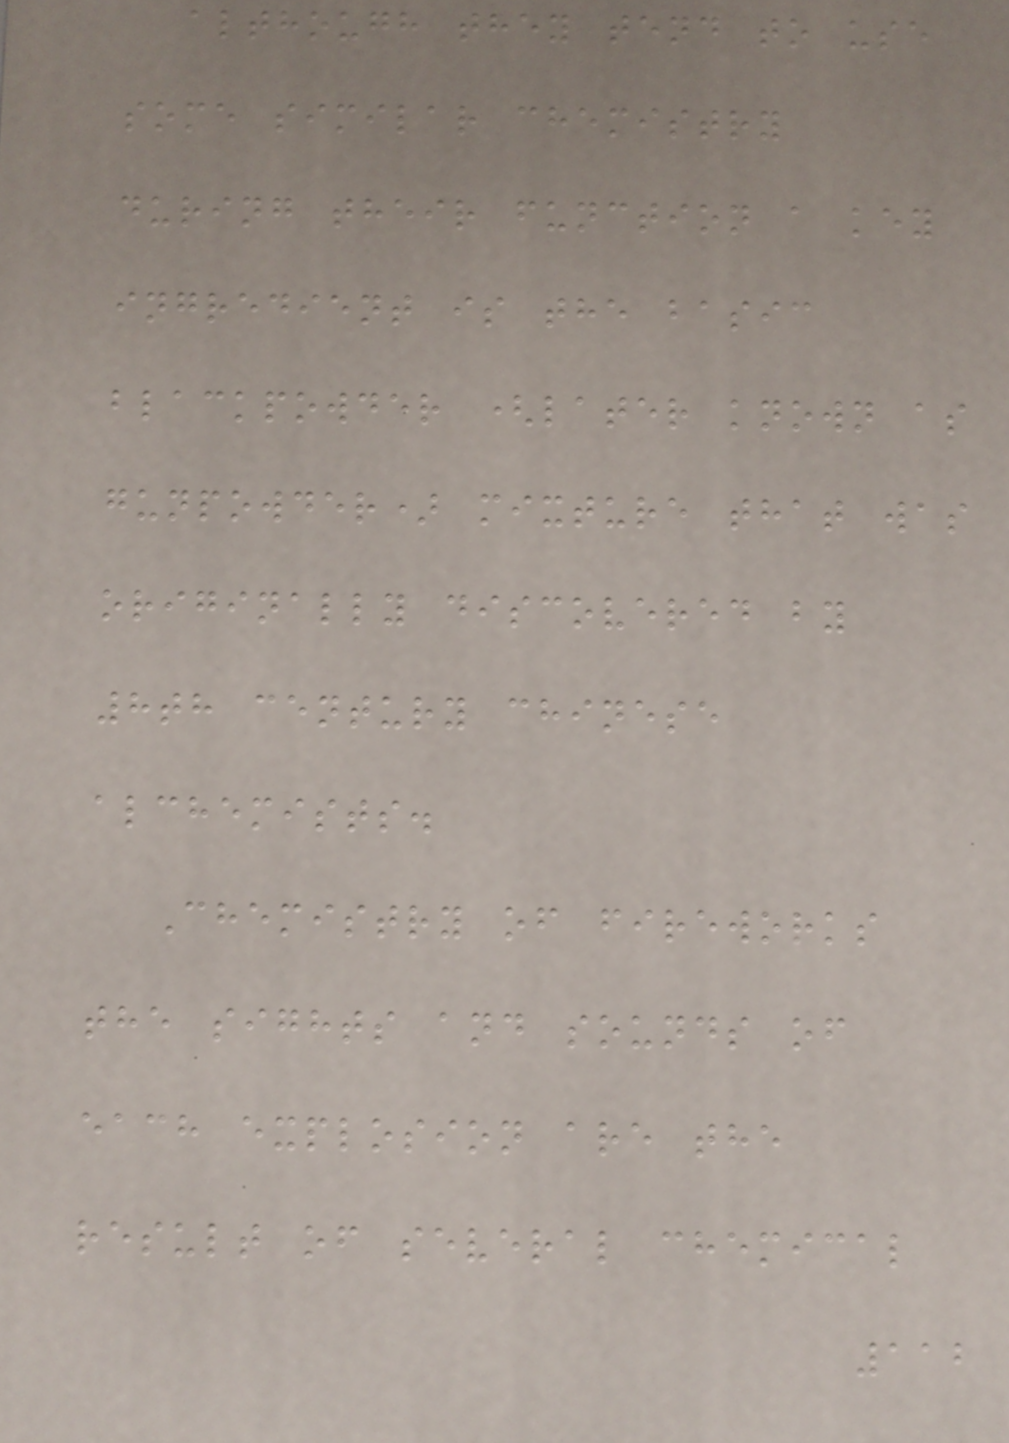although they tend to use
some similar chemistry
during their function a key
ingredient is the basic
blackpowder (later known as
gunpowder) mixture that was
originally discovered by
8th century chinese
alchemists.
Chemistry of fireworks
the sights and sounds of
each explosion are the
result of several chemical
112
